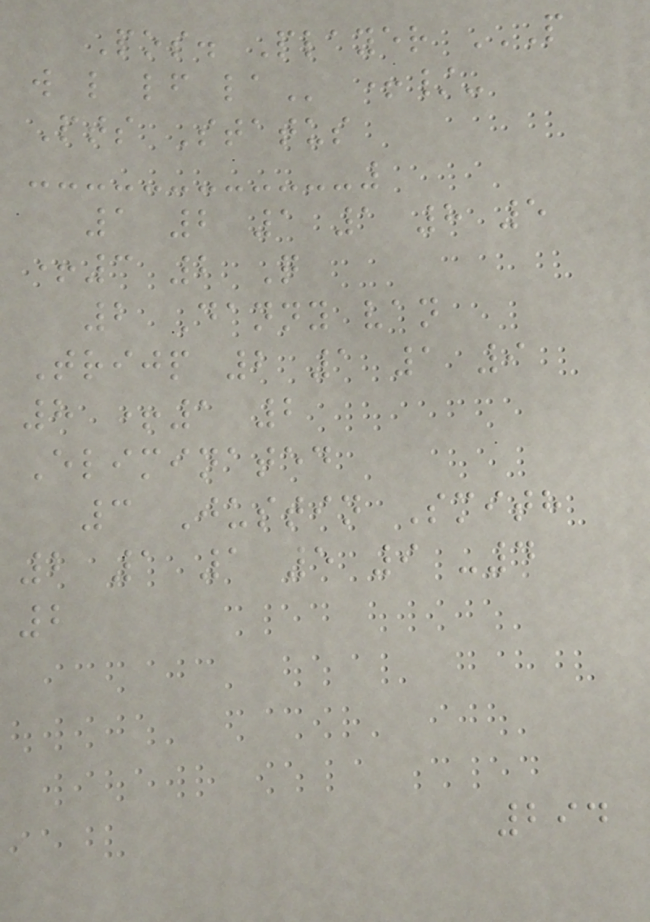Pos. Player P
W L LF LA +/-
Pts Status
1 2 1 1 8 5
+3 2 Q
2 Danny van
Trijp 2 1 1 9
8 +1 2
Eliminated
3 Justin Smith
2 1 1 5 9 -4
2
294
